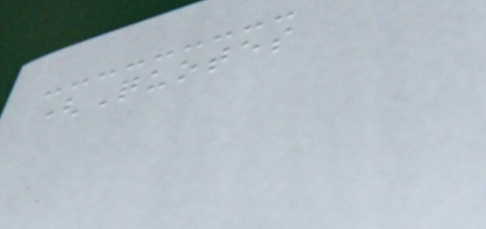(Quotes
